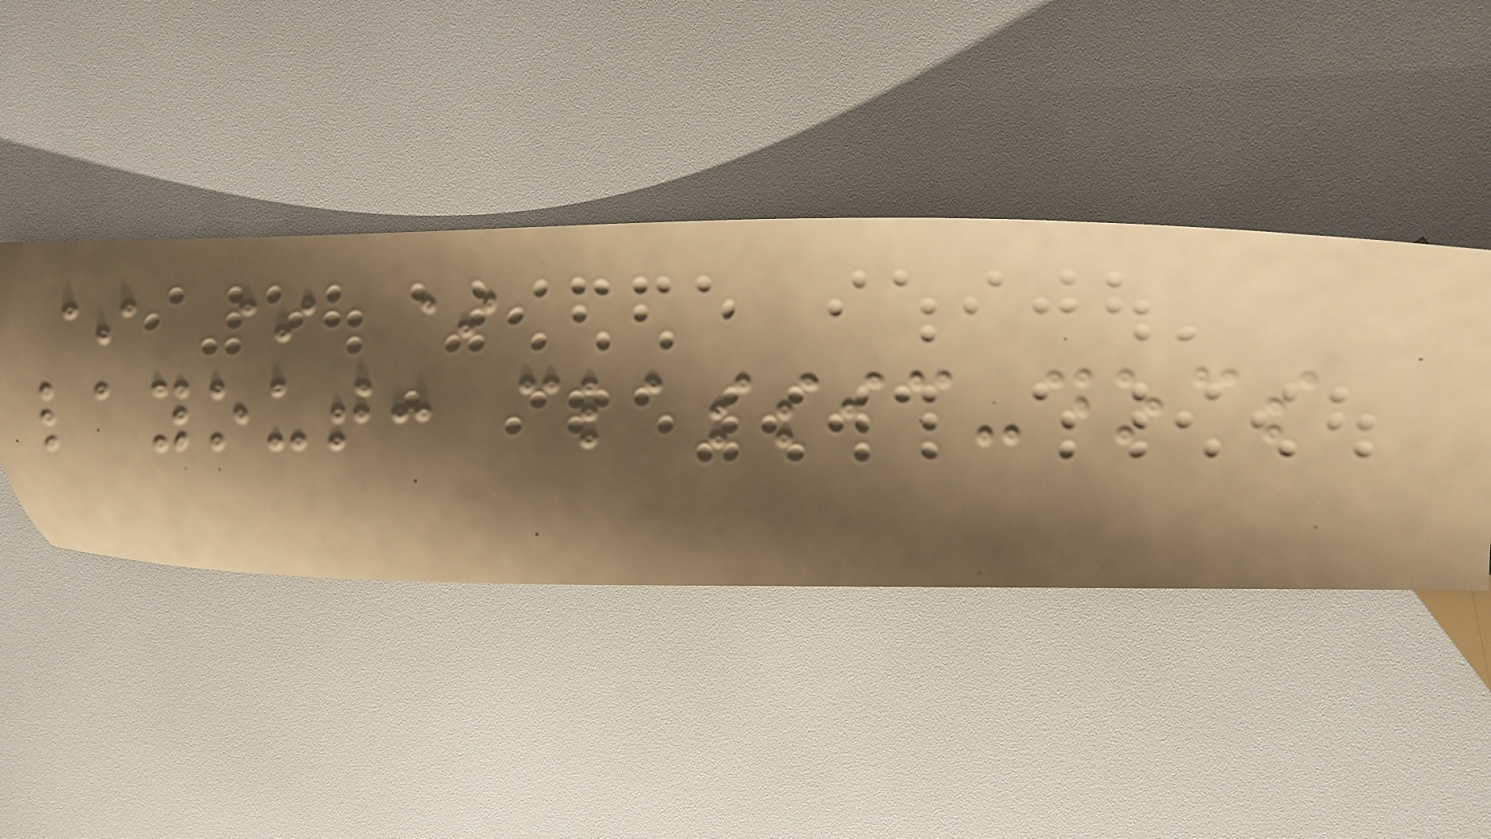* * *
layout: classic-docs
